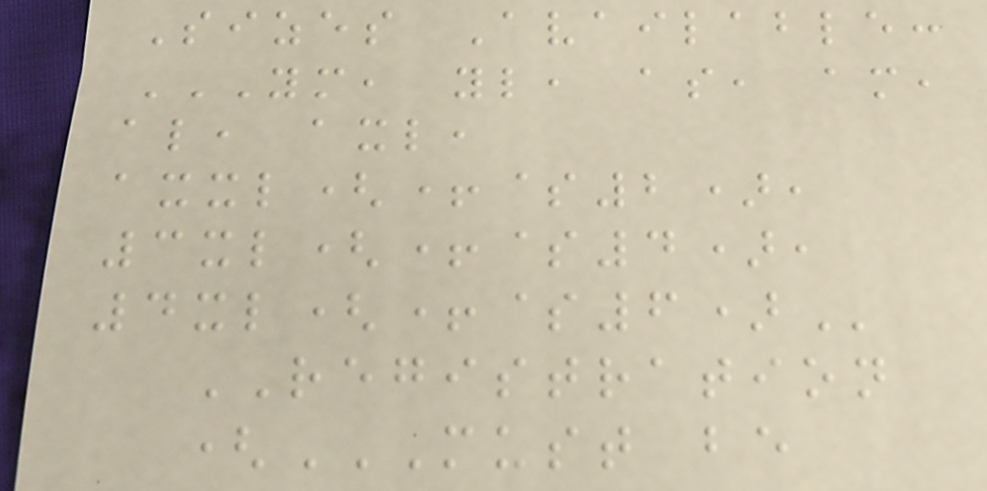Sizes Available:
YM, YL, AS, AM,
AL, AXL,
AXXL(+$2),
3XL(+$4),
4XL(+$6)
REGISTRATION
(MUST BE
